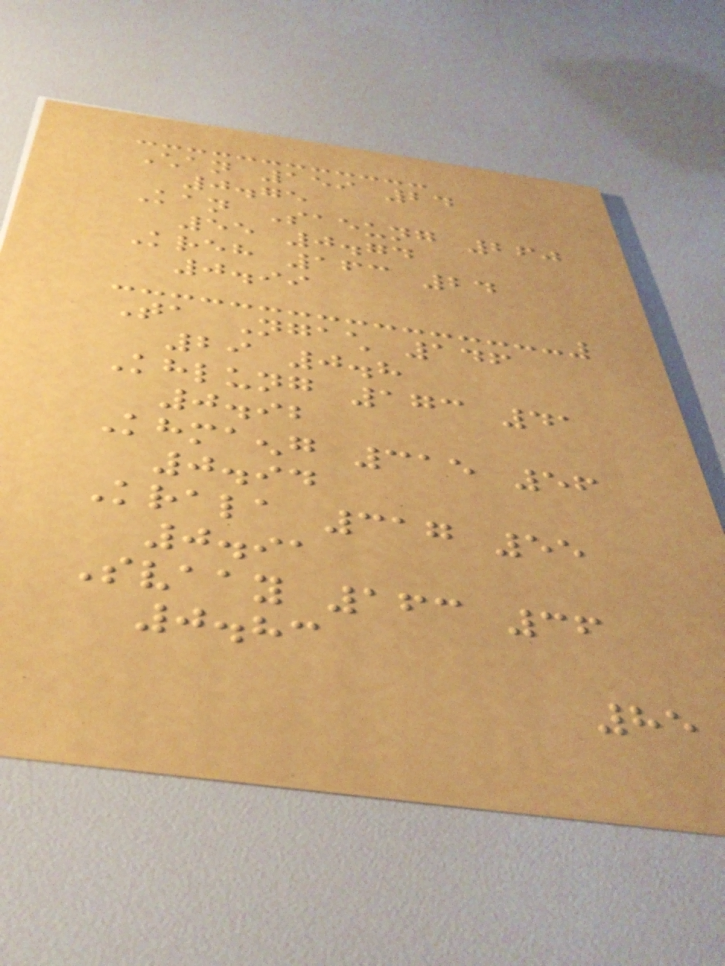Chan 159 24
0.75
Kan Saeung 260
55 0.74
Kreh 163 24
0.99
Ta Ngach 146
29 0.8
Khlung 173 41
0.92
Khmaeng 315 56
0.94
Krala 317 55
0.91
Svaay 163 36
0.83
85
